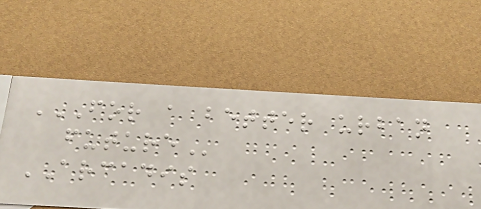FOR A BETTER URBAN
FUTURE
ARCADIS
